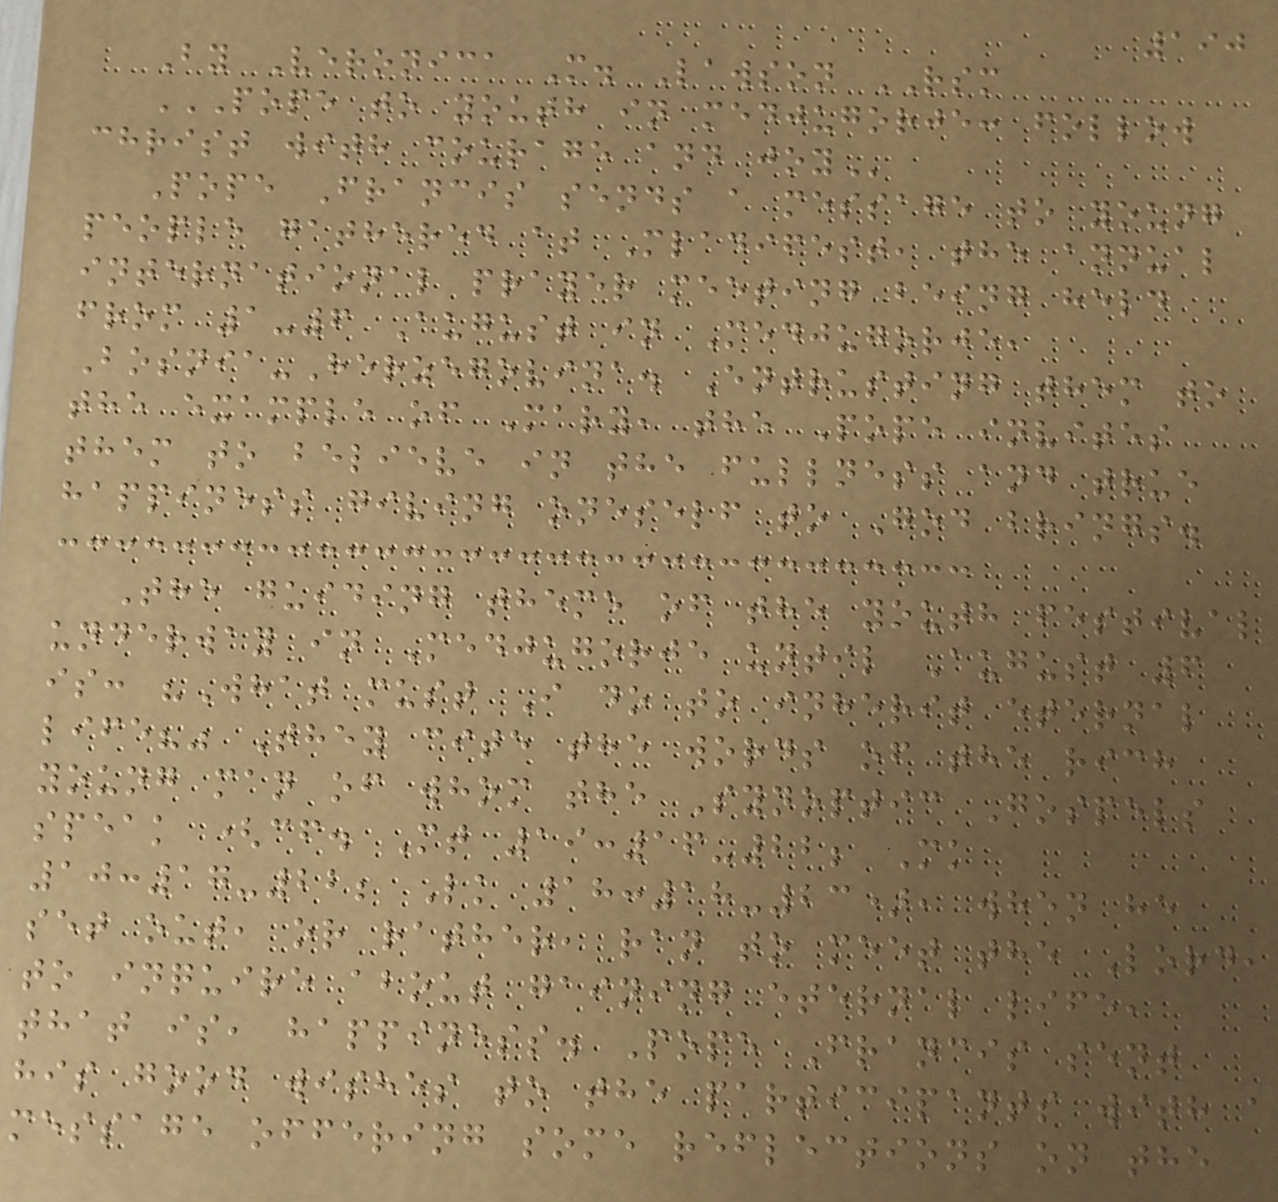190
By Veronica M. Lawson RSM
POPE TO YOUTH IN MEDJUGORJE: FOLLOW
CHRIST WITH COURAGE AND JOY
Pope Francis sends a message to young
people gathered at Mladifest, the annual
international prayer meeting being held
from 1-6 August in Medjugorje,
Bosnia-Herzegovina. Entrusting them to
the example of Mary, the Pope invites
them to believe in the fullness and true
happiness giving oneself to God brings.
The guiding theme of the youth festival
underway in Medjugorje until August 6
is: "What must I do to inherit eternal
life?" They cite the words of the rich
young man of whom the Synoptic Gospels
speak (cf. Mt 19:16-22; Mk
10:17-22; Lk 18:18-23), when he
set out, or rather, ran to meet the Lord,
to inquire about gaining eternal life,
that is, happiness. Pope Francis sent
his good wishes to the participants with a
message offering some reflections on the
